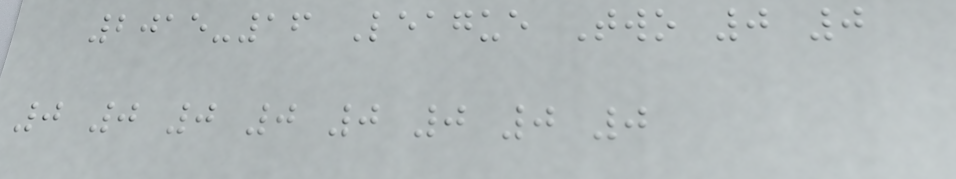2015-16 League Two 0 0
0 0 0 0 0 0 0 0
